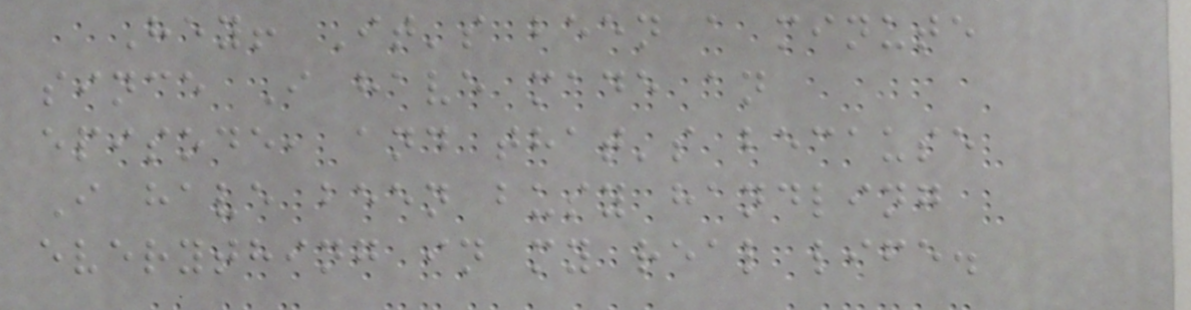Hey! It's been a minute
since I have made an
episode, and that's because
I have been busy handling
everything in my real life.
